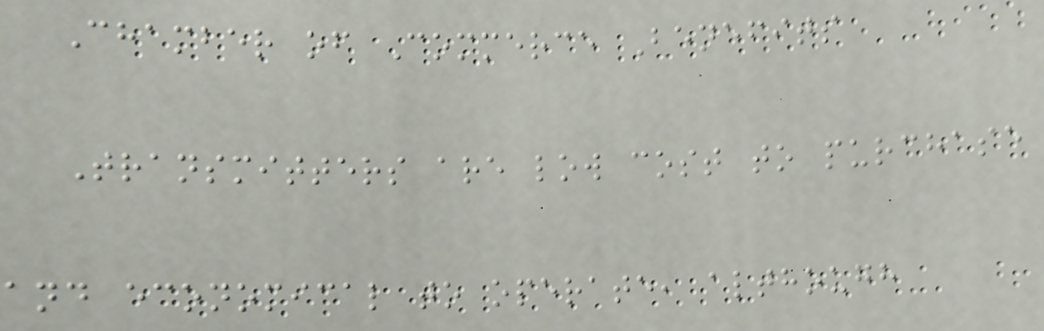Chamber of Commerce Benefits
Transmitters are low cost to purchase
and economical to operate, although
